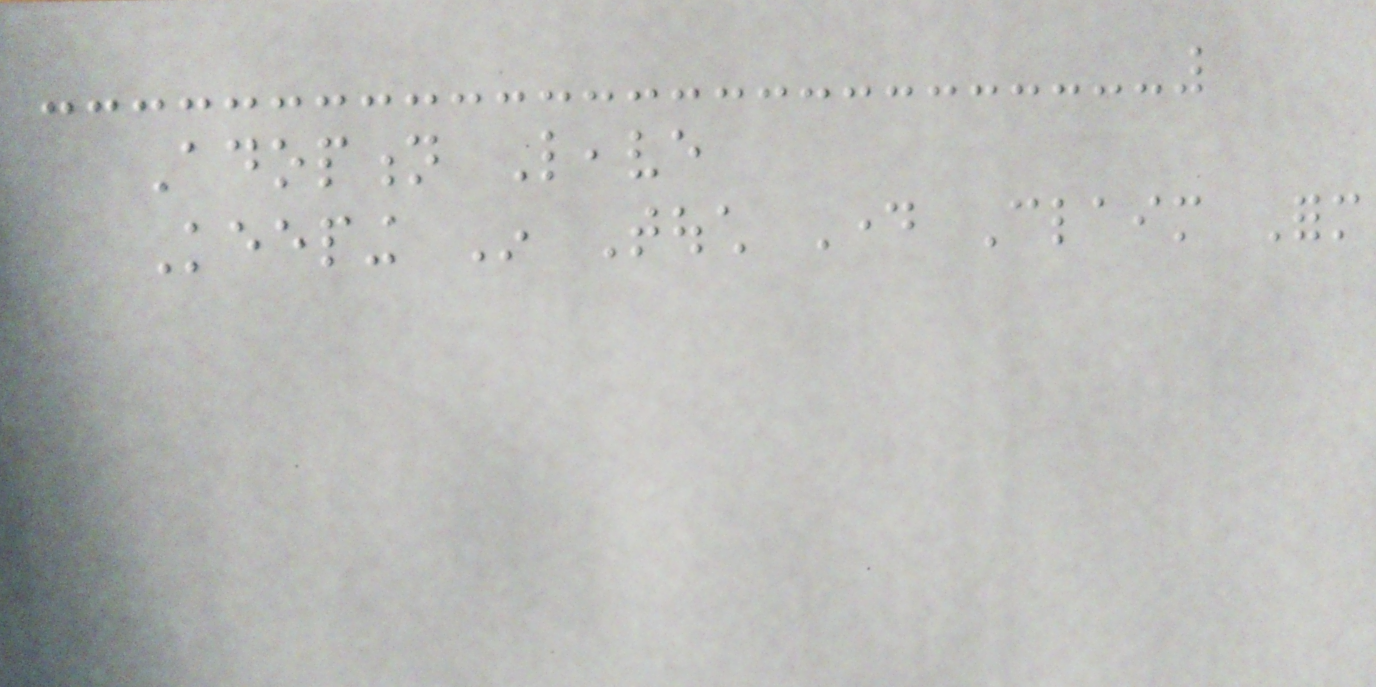Adoption Leave
Keeping In Touch Day Claim Form
